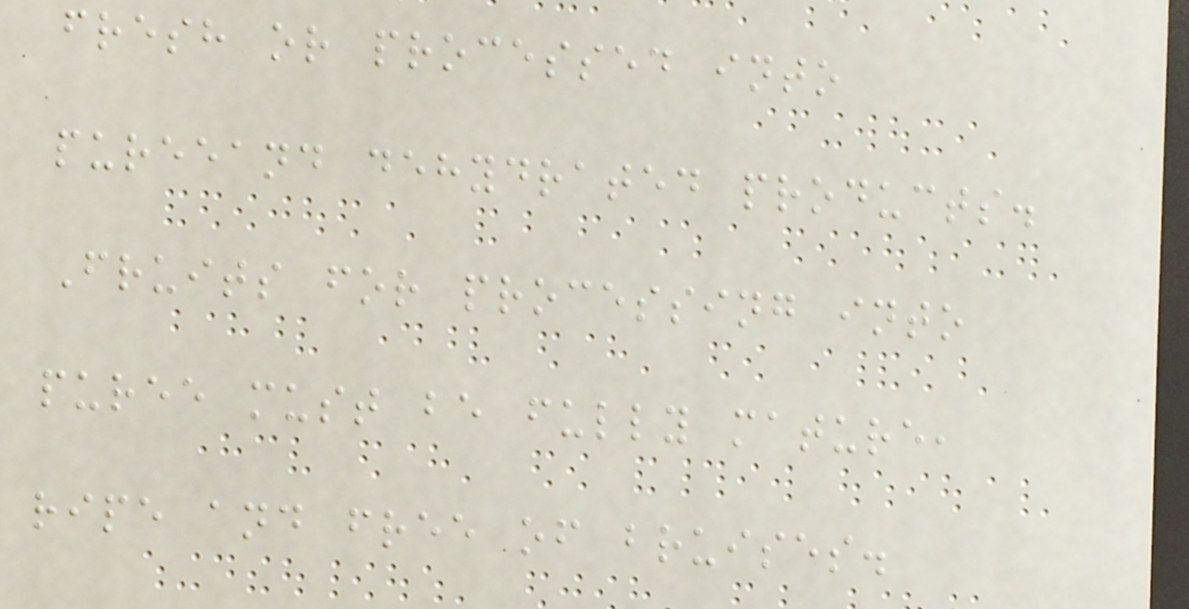fresh or processed into
pureeand dehydrated products.
Fruits for processing into
puree must be fully mature,
ripe and free of bruises.
